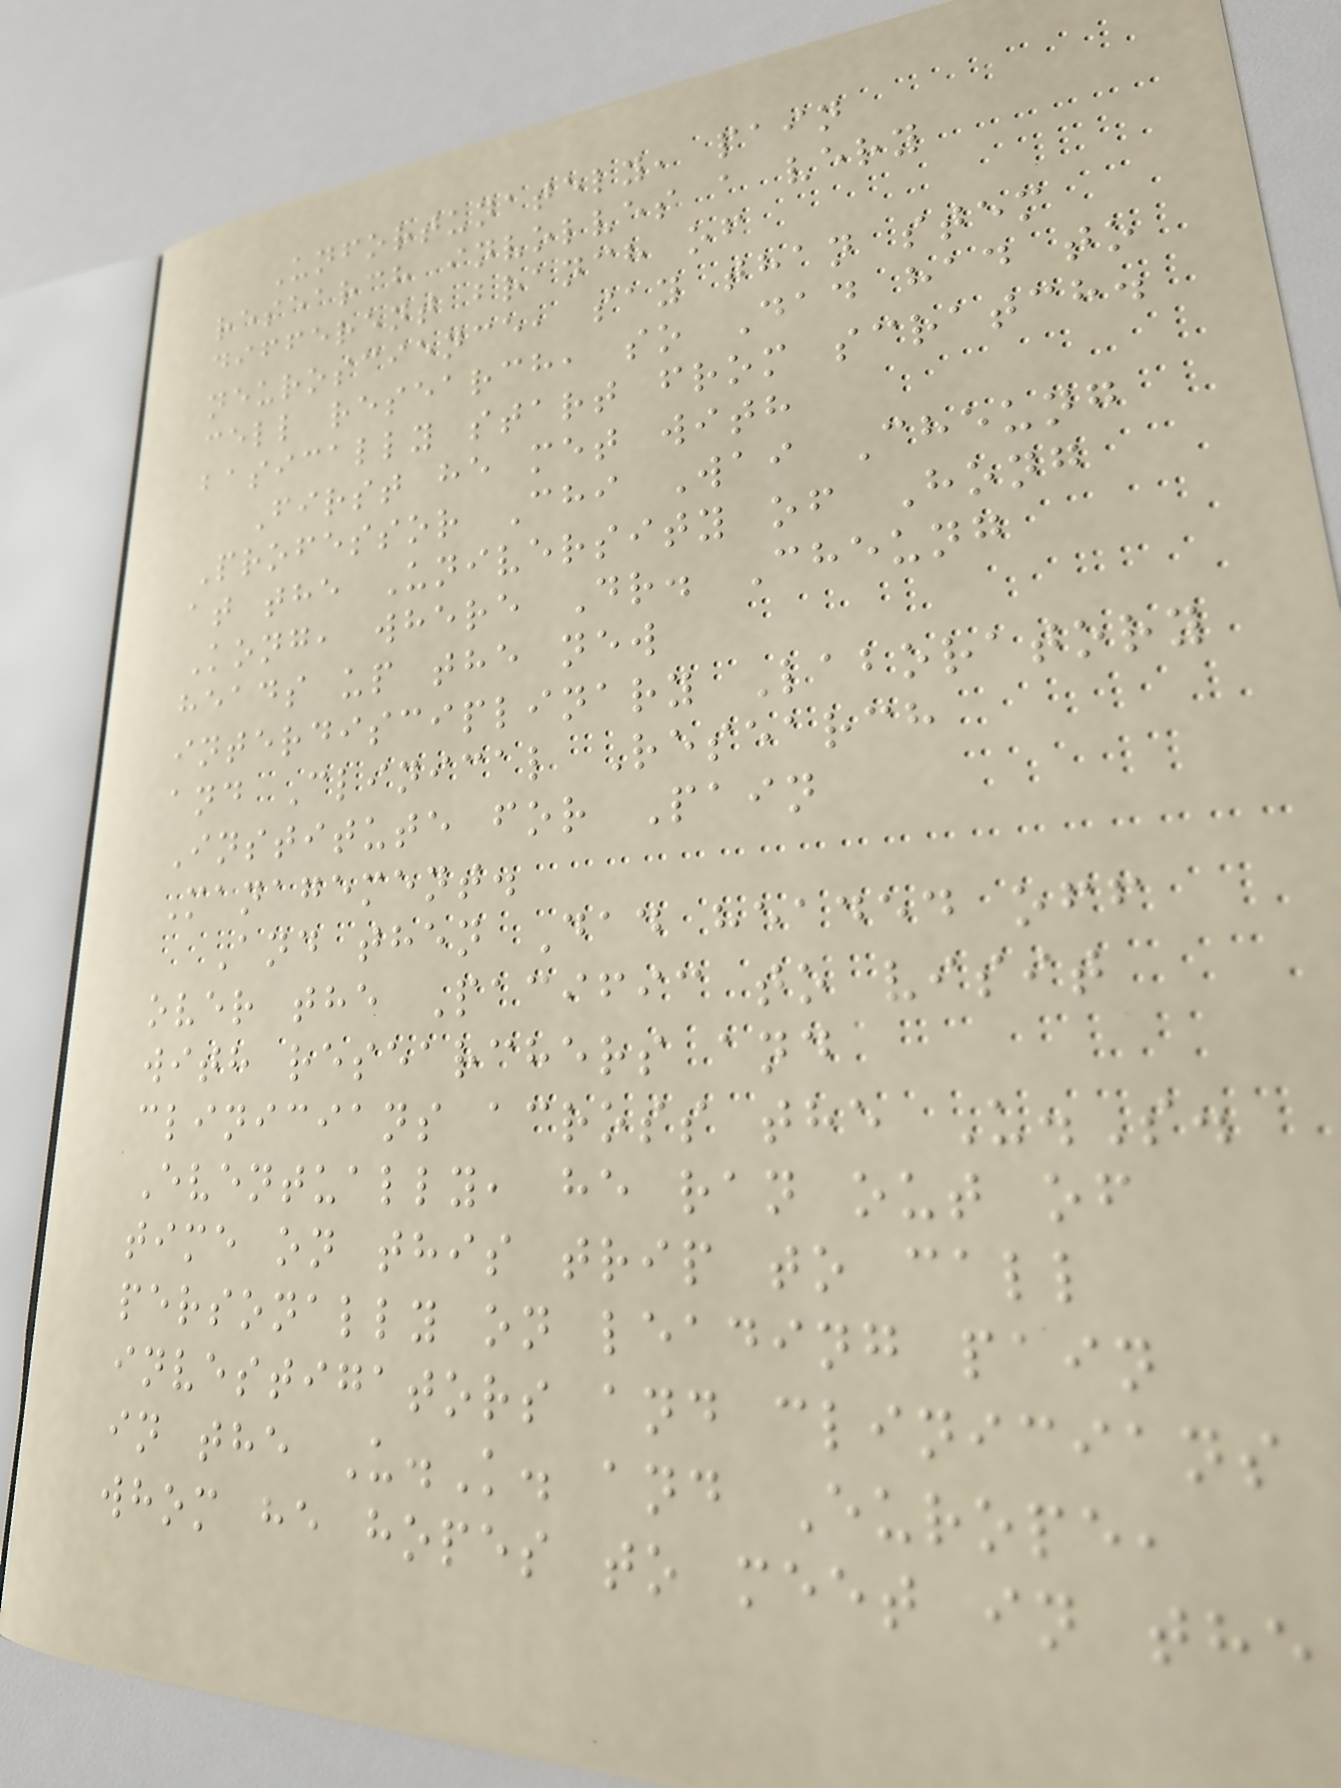Unfortunately, pain
research involves a very
different branch of
neuroscience, say than stem
cell research, so Dad had to
basically start from scratch.
First he met with
Professor Chi Wai Cheung
at the University of Hong
Kong, where Dr. Cheung
heads up the new
interdisciplinary Laboratory
and Clinical Research
Institute for Pain
Management.
And then Dad headed off
over the Pacific to visit
with researchers and
clinicians across the U.S.
Eventually, he ran out of
time on this trip to call
personally on leading pain
investigators and clinicians
in the U.K. and Europe,
whom he hopes to meet in the
